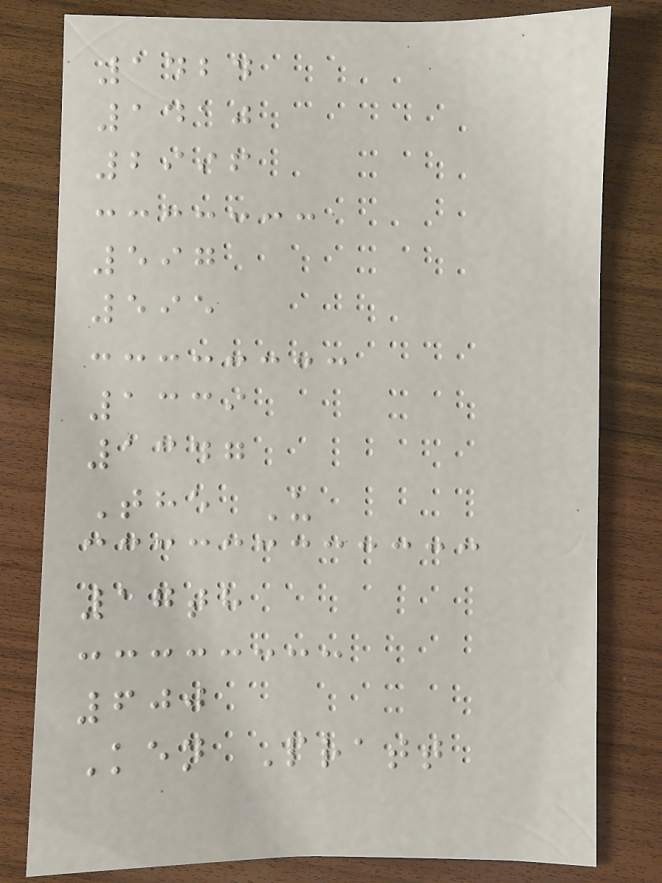1424
1410
2996
597
595
1339
1347
The U
17th
600
Ken Pratt
